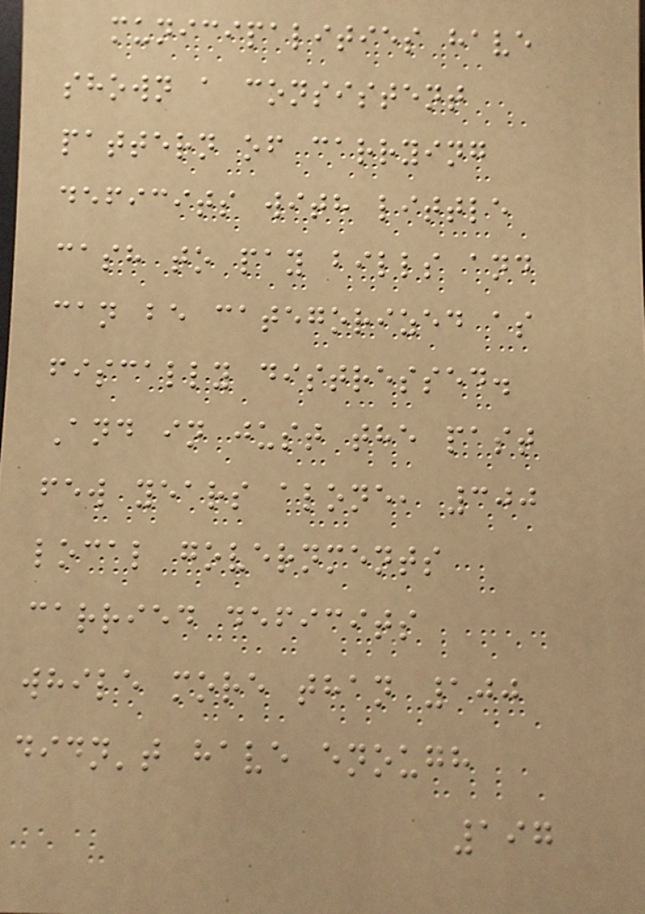municipalities have
shown a consistent
pattern of carrying
deficits with little
cash to pay bills and
can be categorized as
fiscally distressed.
And in just the past
few years alone, 300
local governments
carried deficits
while more than 100
didn't have enough
197
